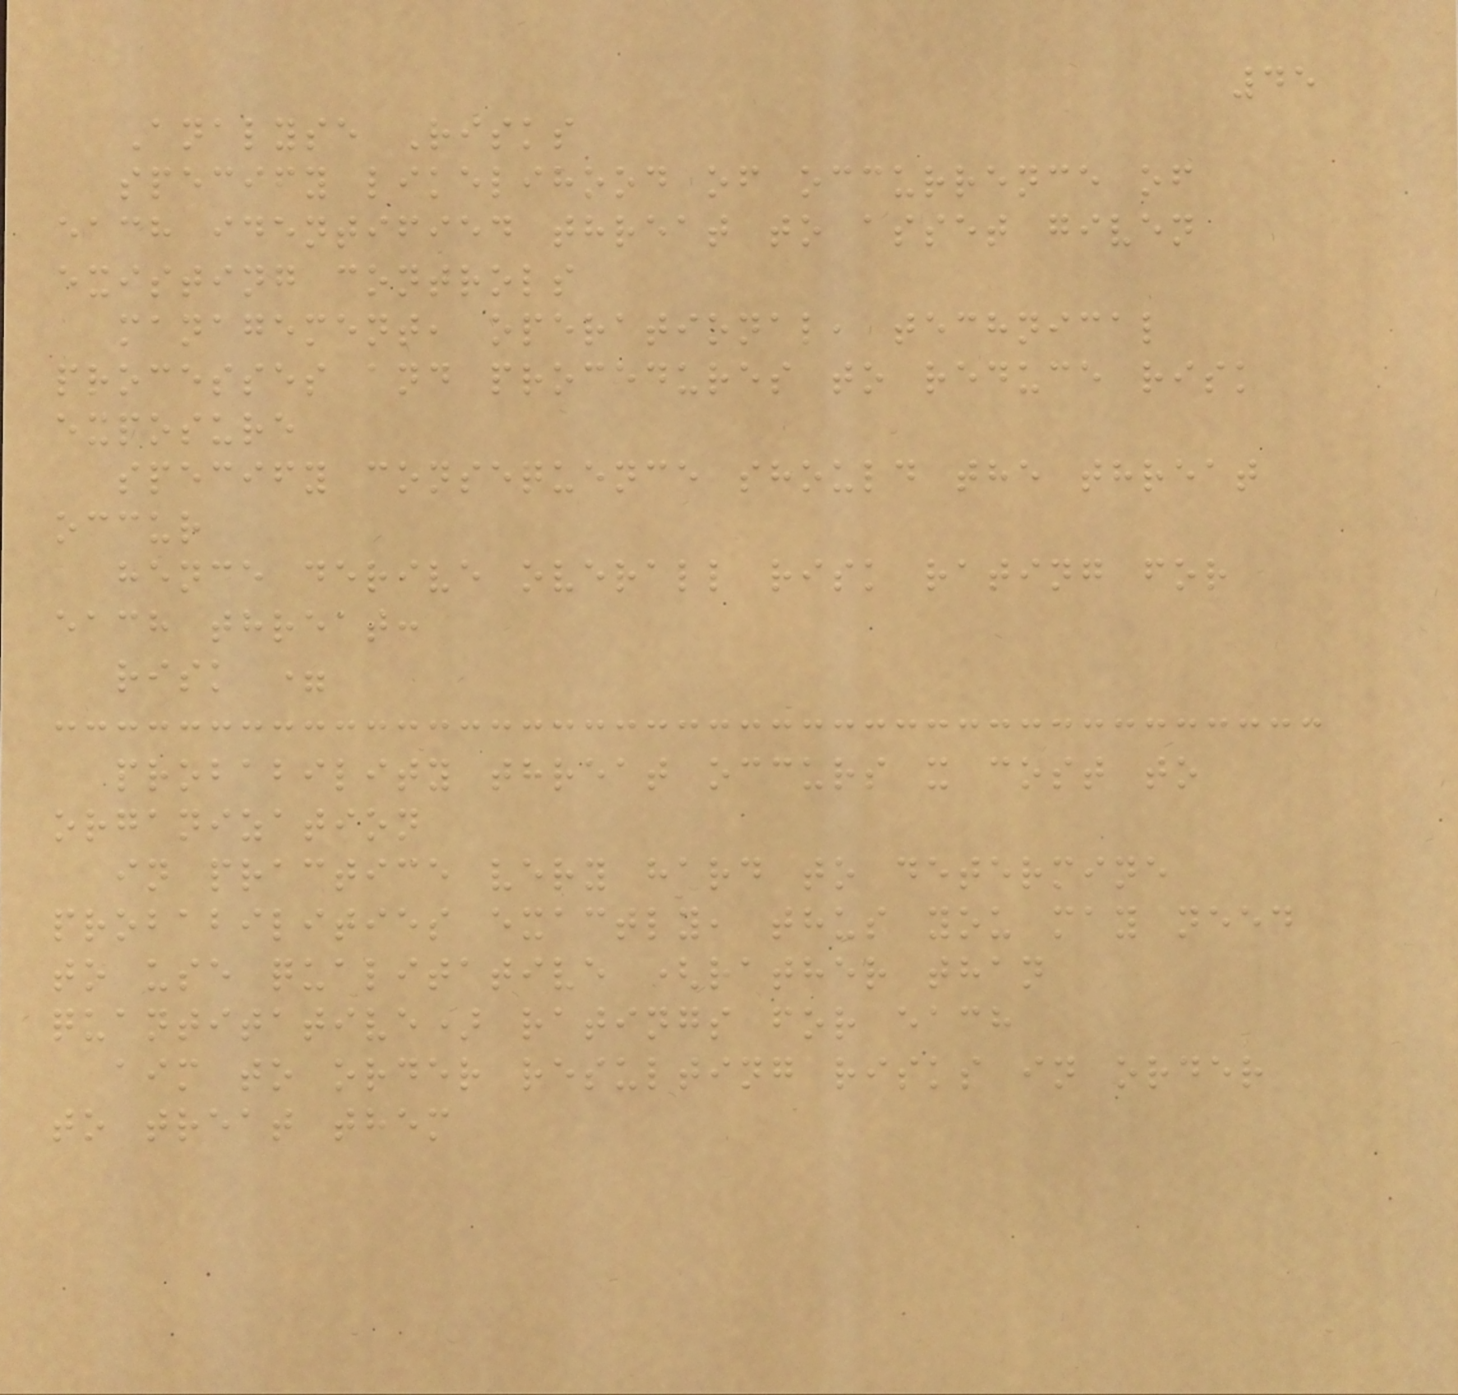45
Analyse Risks
specify likelihood of occurrence of
each identified threat to asset given
existing controls
management, operational, technical
processes and procedures to reduce risk
exposure
specify consequence should the threat
occur
hence derive overall risk rating for
each threat:
risk =
probability threat occurs x cost to
organization
in practice very hard to determine
probabilities exactly, thus you may need
to use qualitative (rather than
quantitative) ratings for each
aim to order resulting risks in order
to treat them
